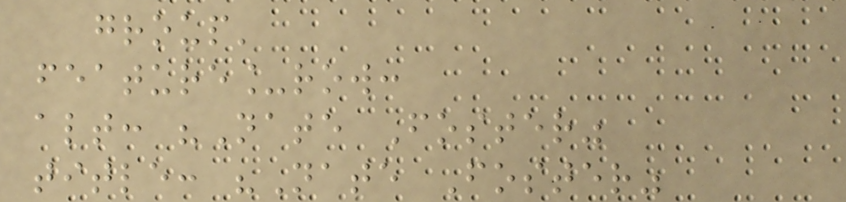group'
feature_row:
alt: "Nate Foster"
title: "Nate Foster"
